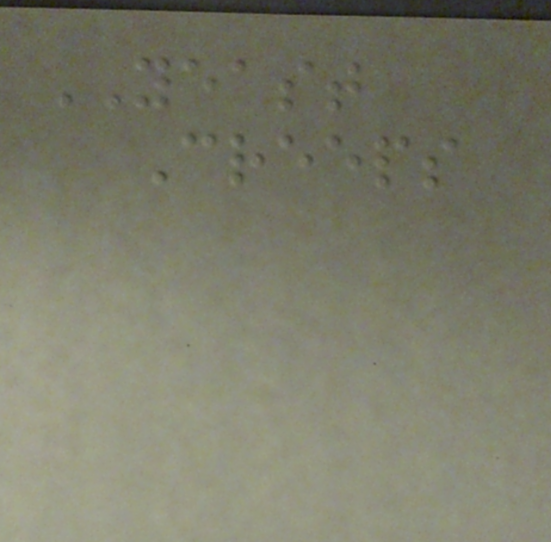YEAST
Creeps
